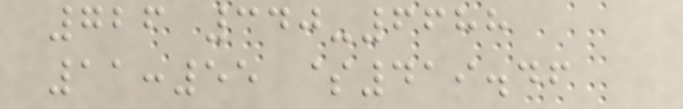726 340-6688
11:55 $419.46
